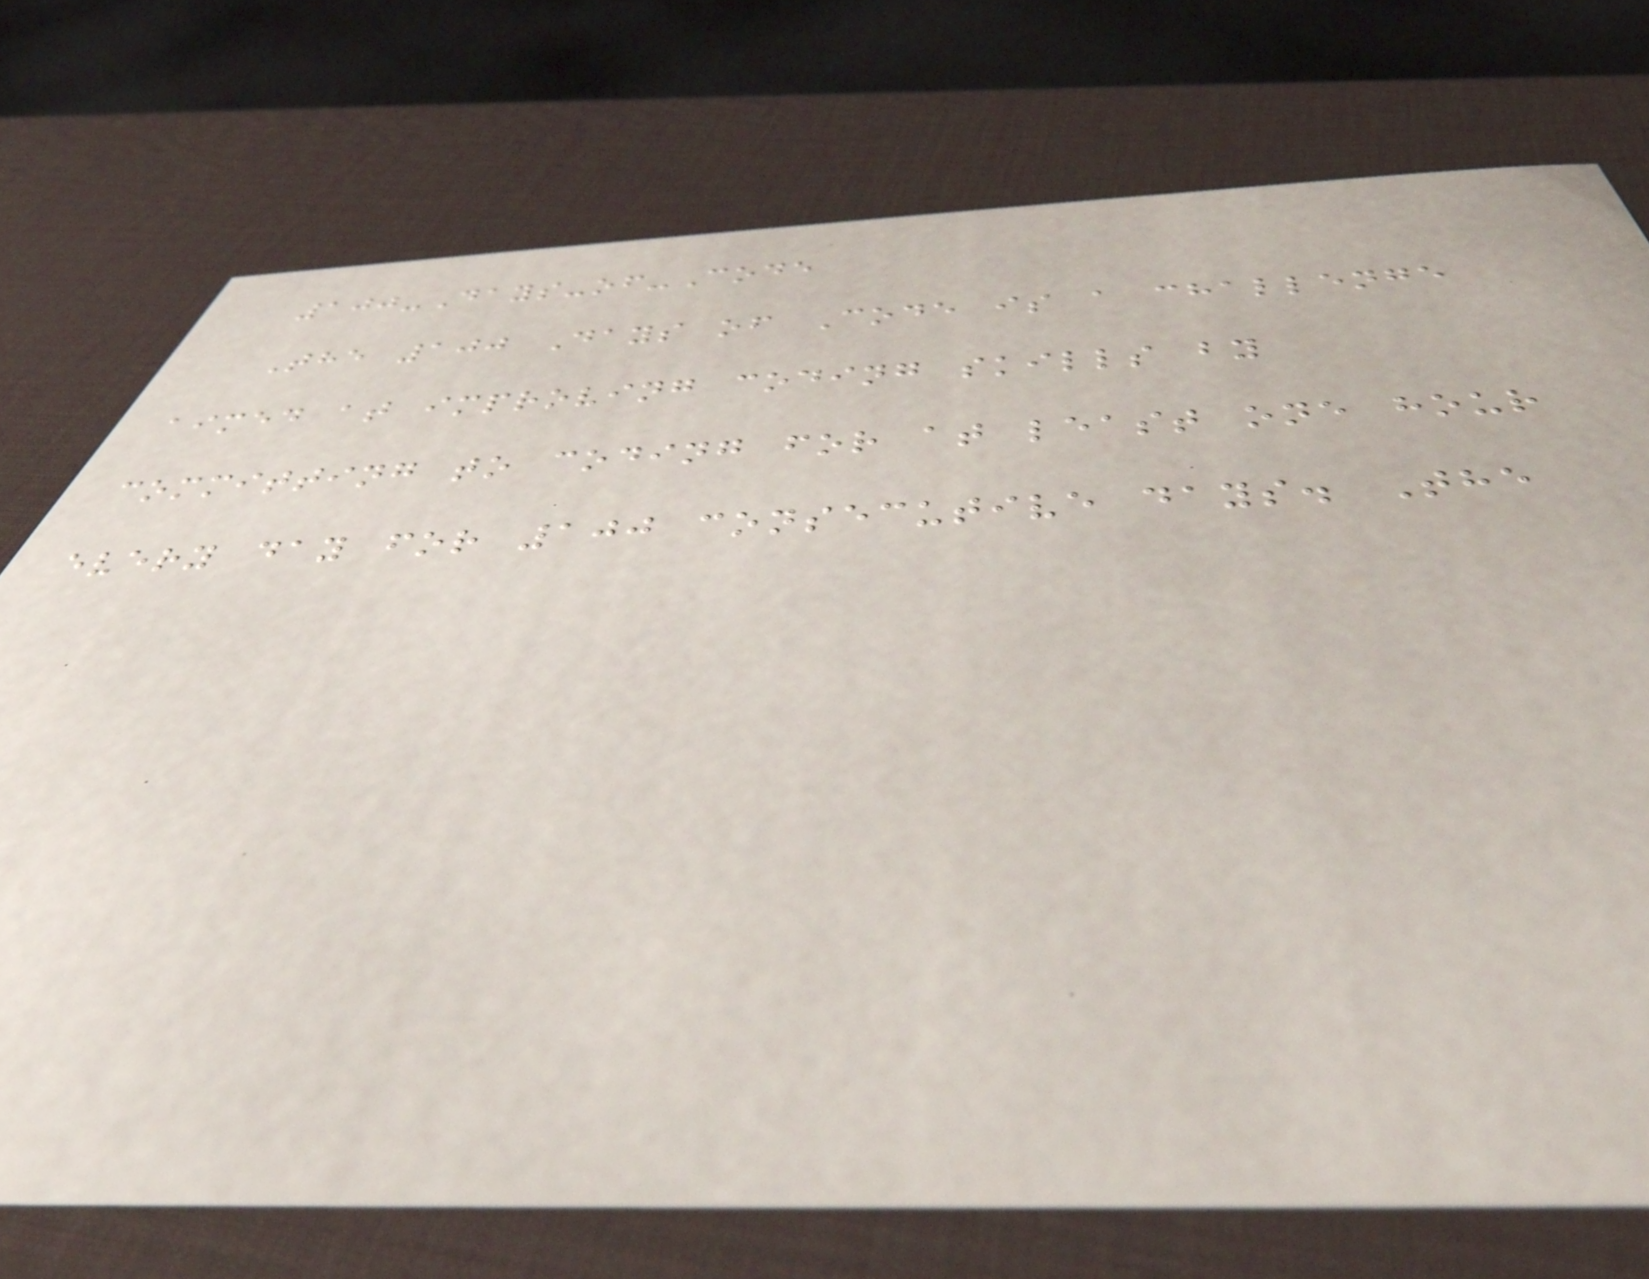100-Days-of-Code
The 100 Days of Code is a challenge
aimed at improving coding skills by
committing to coding for at least one hour
every day for 100 consecutive days. The
